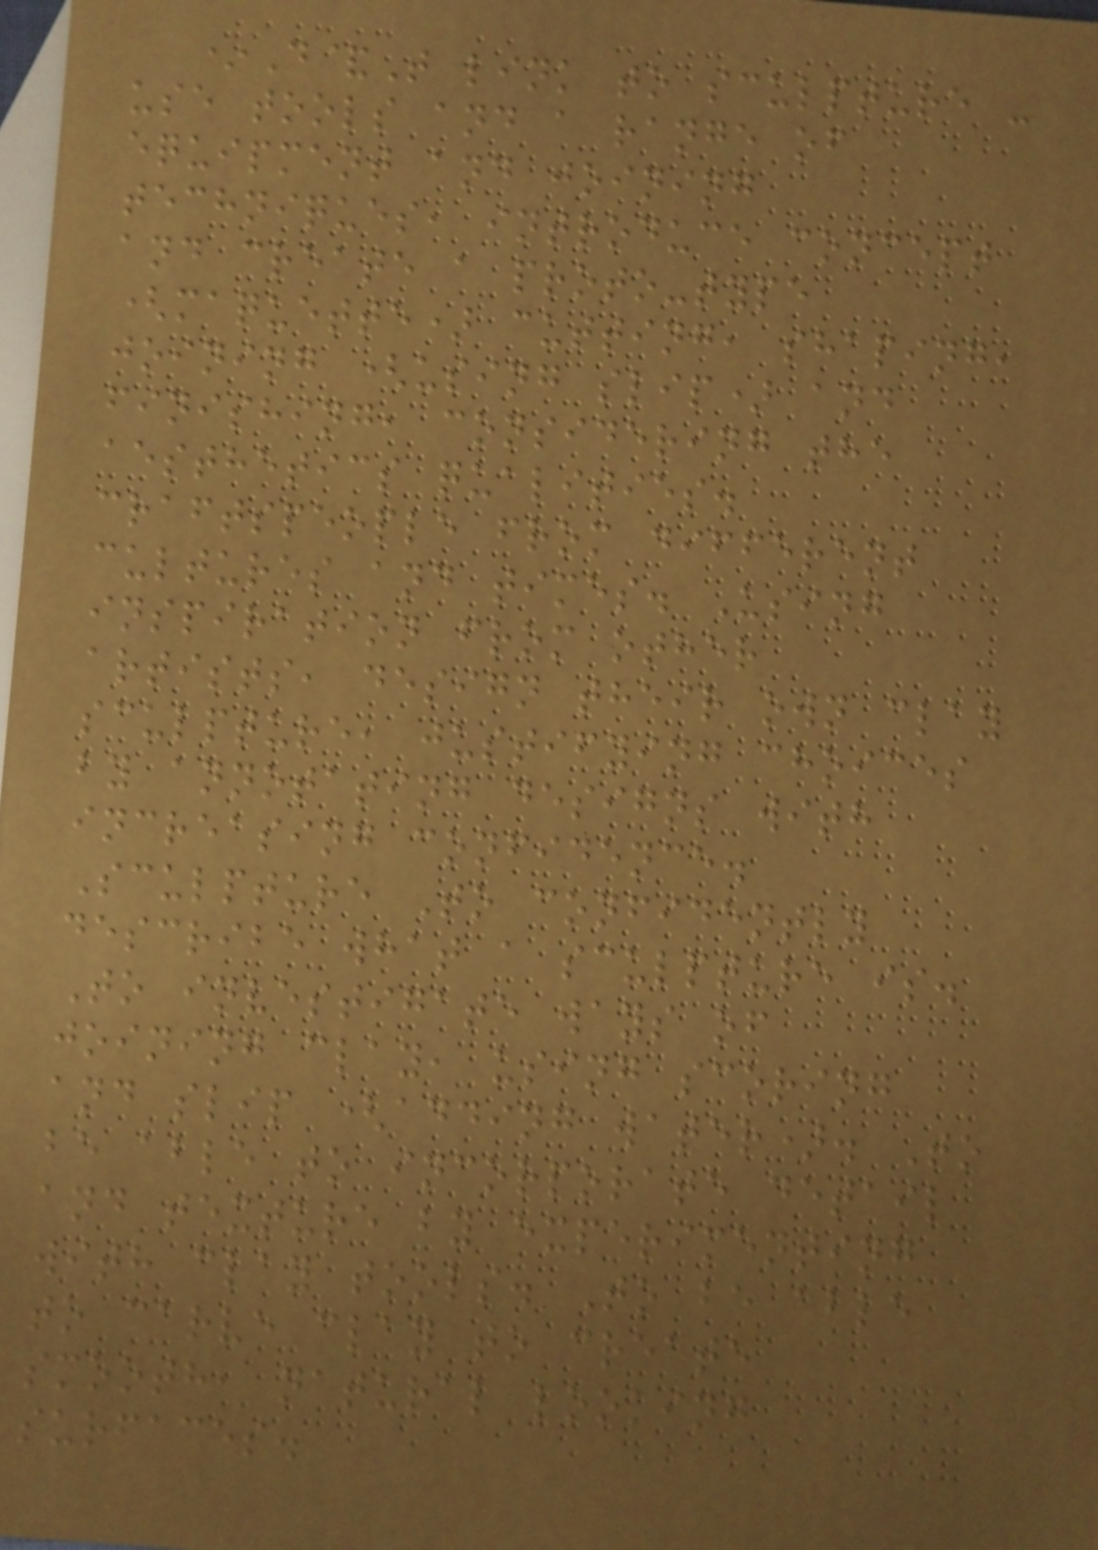*D&T link to sculpture -
use tools and a range of
equipment and joining
techniques, introduce concept
and create a proto-type
(maquette) cutting, shaping,
joining (using slip) and
finishing, considering the
aesthetics qualities.
craftspeople from different
cultures and times. Using
inspiration from other
artists, design their own clay
sculpture, justifying choices
by annotating designs with
increasing confidence.
Sculpture To confidently
describe what a sculpture is.
To investigate ways of
joining clay, using scoring
and slip (adding water). To
be able to incorporate detail
and texture by experimenting
with clay tools. To be able
to carve clay to create
smooth, natural looking
surfaces.
